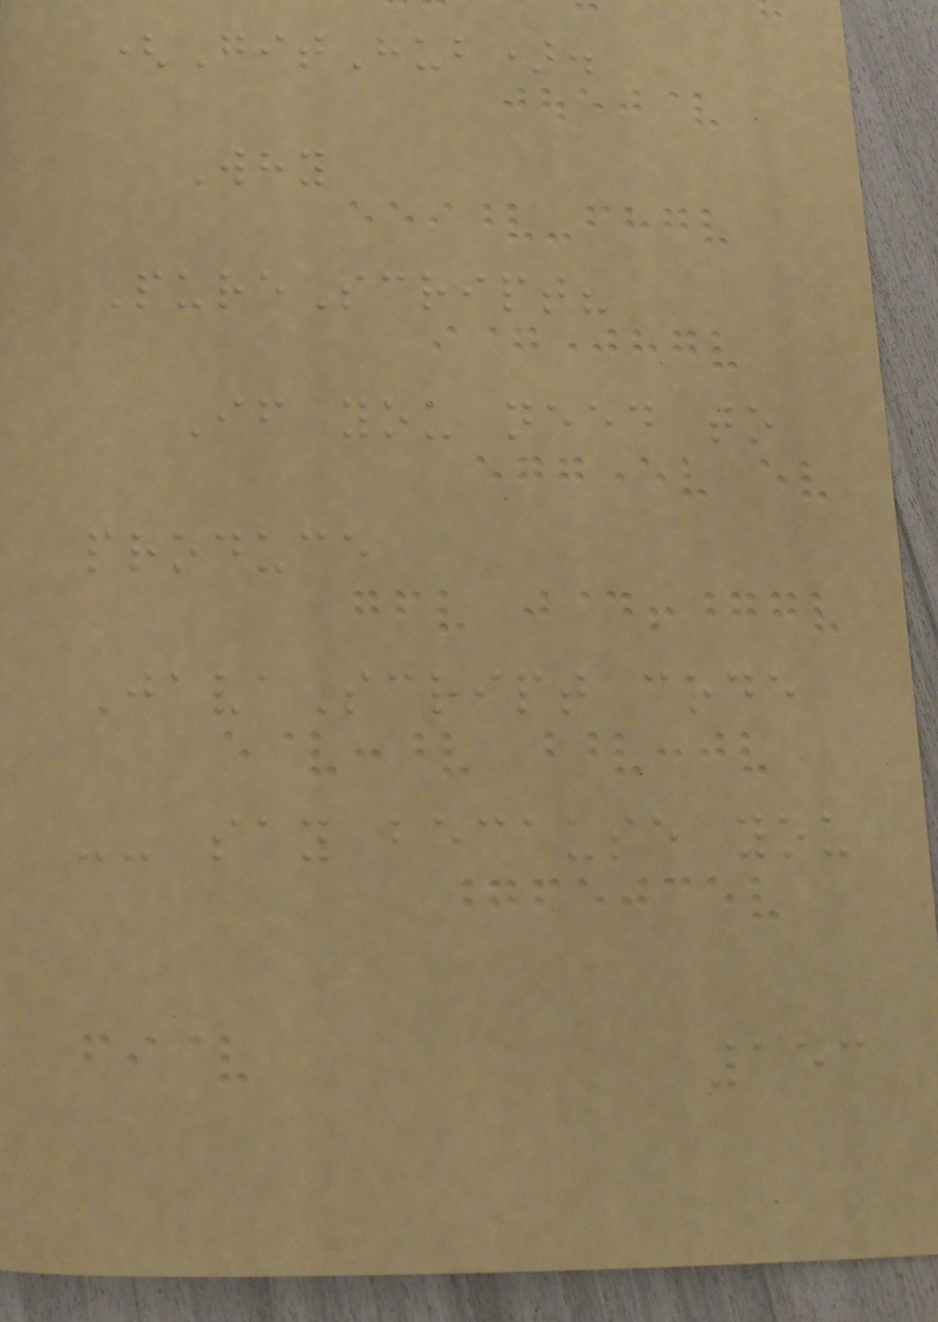(GitHub).
Why
PureScript?
If you need to
produce
JavaScript code
-- say because you
153
